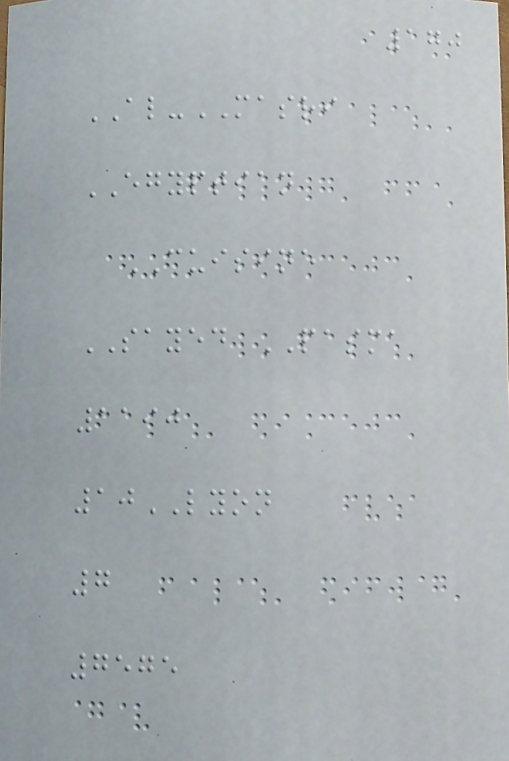170
AL-MASRI
EGYPTIAN
CUISINE
SAYED PASMA
1190
10LYON
7
7575
